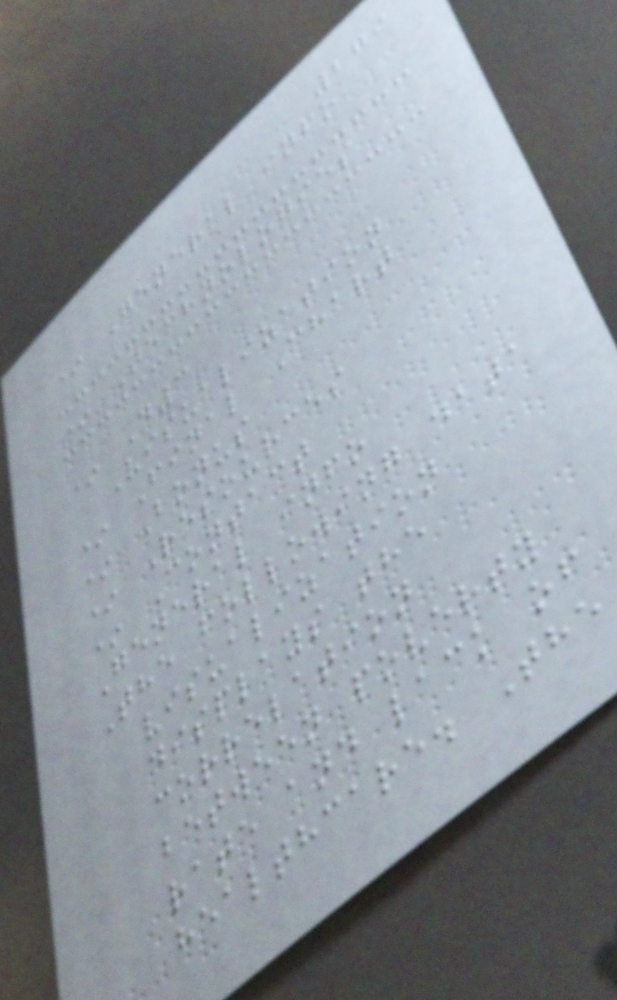279
* General info
* Technologies
* D3
Visualization
* Final Chart
* Bonus
* Resources
* Contact
General info
The following data
visualization
displays the
correlation
between poverty
rate and lack of
healthcare. The
